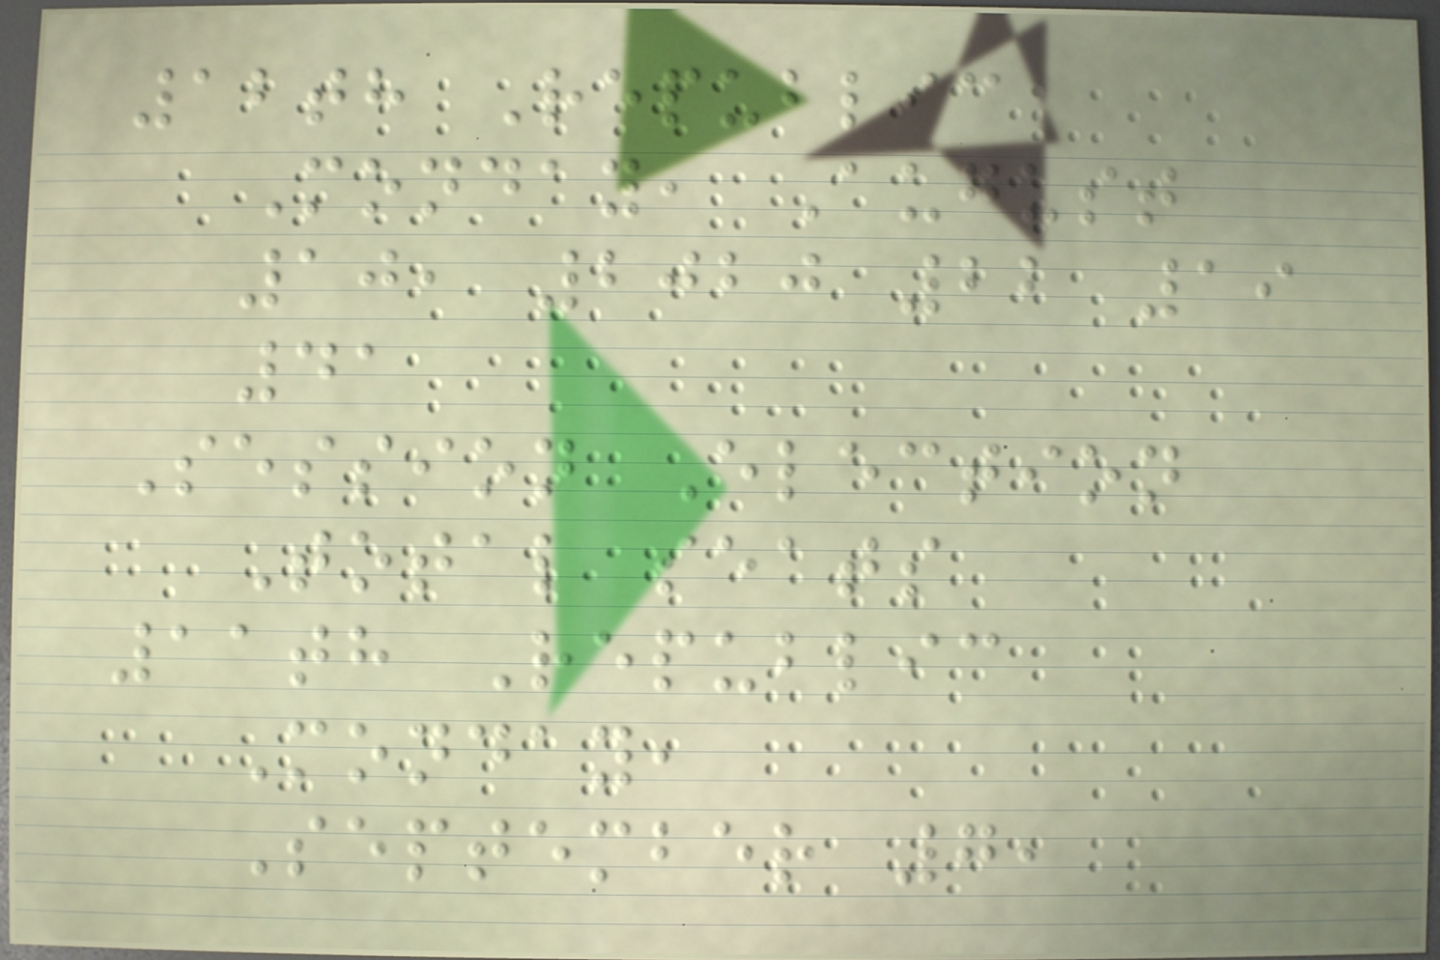12th Republic
Monday, August
10, 2020 22 19
41
Session Election
Total seats
11th Republic
Monday,
September 7,
